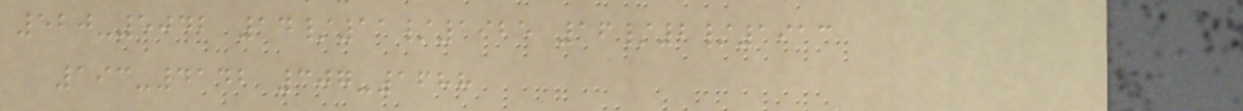520-5042 14/11/1925 16/2/1913
193-4142 307-1688
